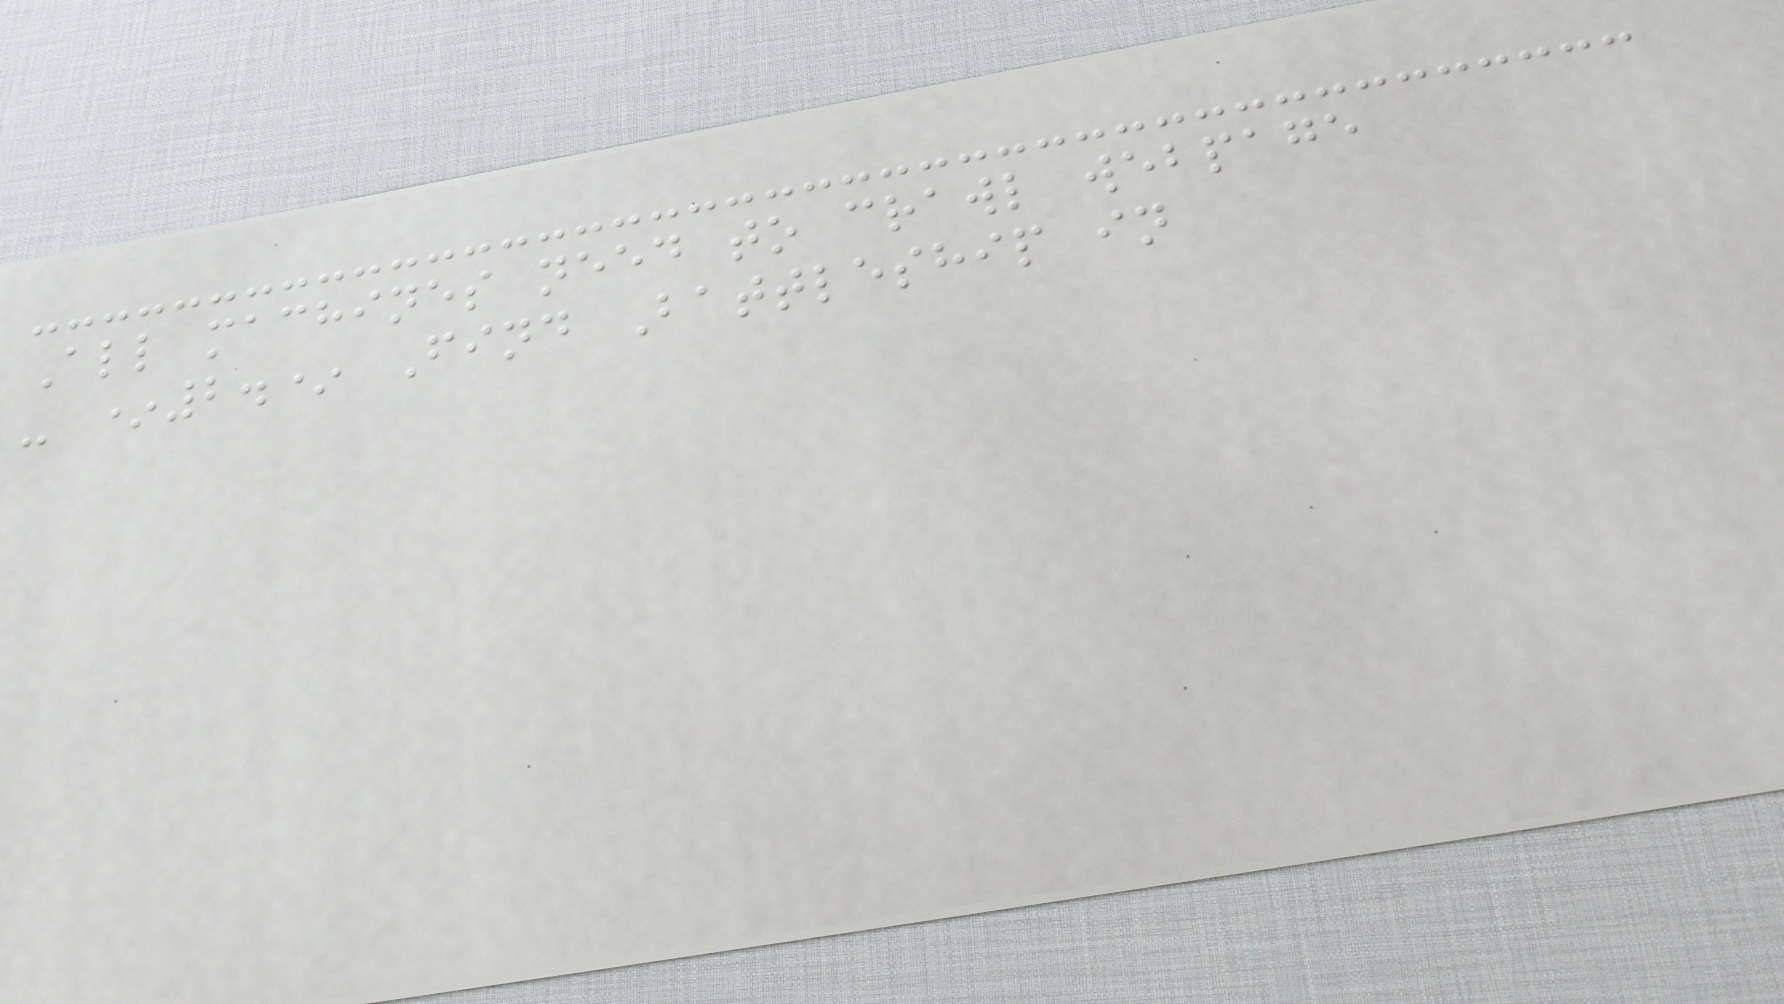All machines need to crawl webpage
- *2.* Find Battleship in
